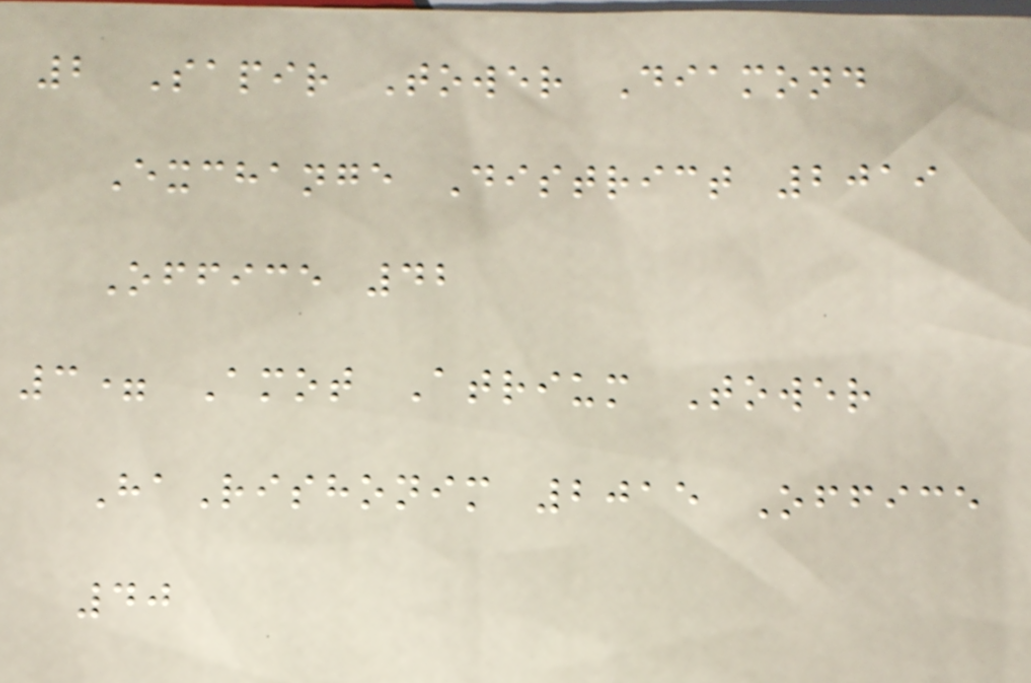2 Sapir Tower Diamond
Exchange District 2019
Office 42
3= Amot Atrium Tower
HaRishonim 2015 Office
40
